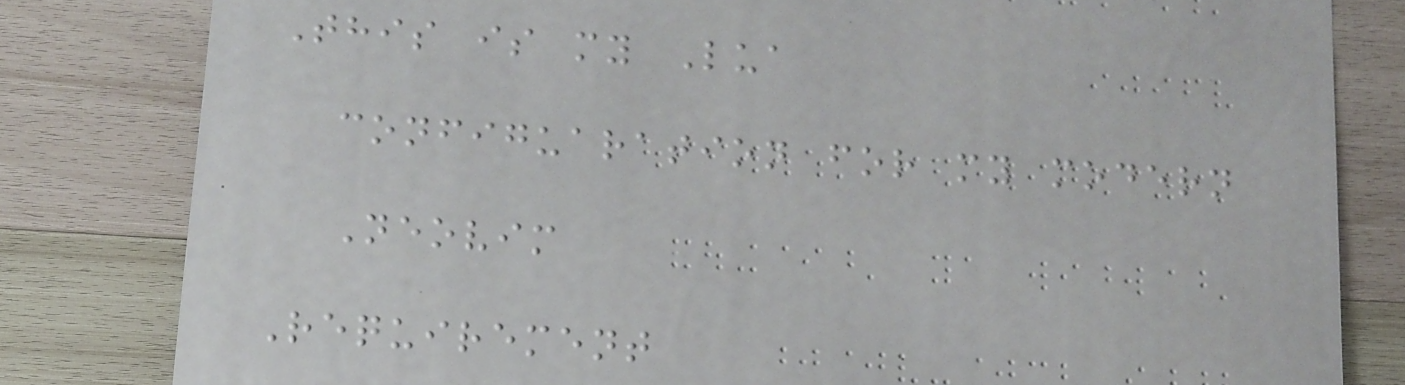This is my Lua
configuaration for my modern
Neovim
Requirement
